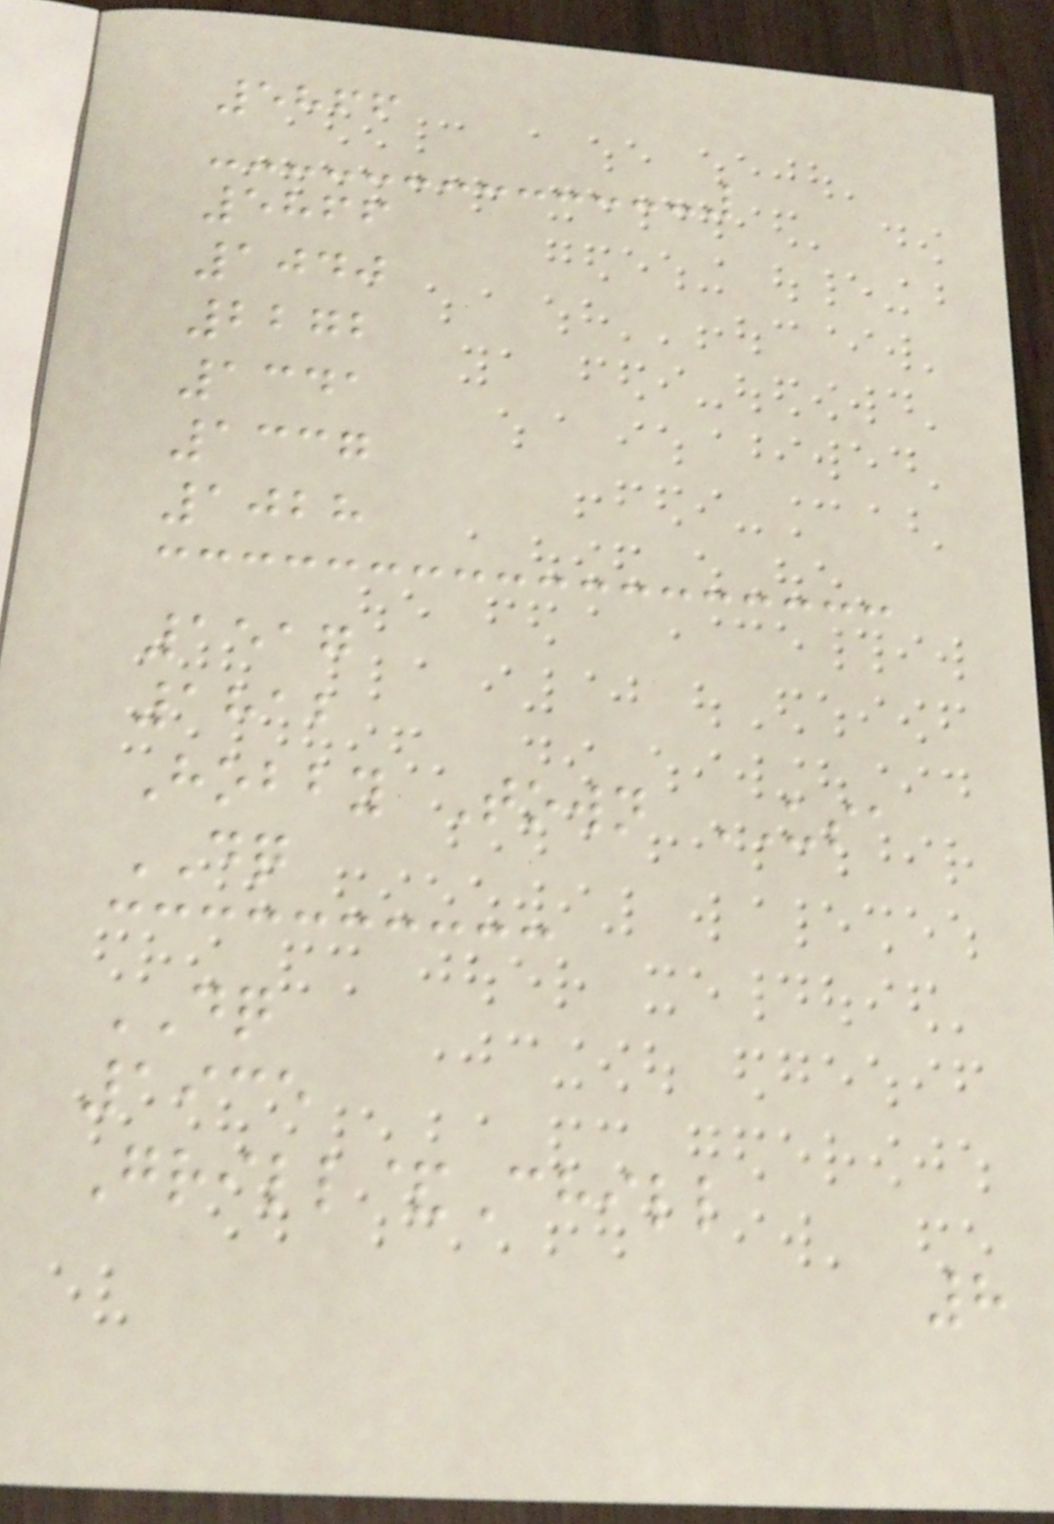5866
5866
1040
2272
1341
1337
1028
1517
1812
Hobby Town USA
DQ
DQ
1935
Grill&Chill
8
